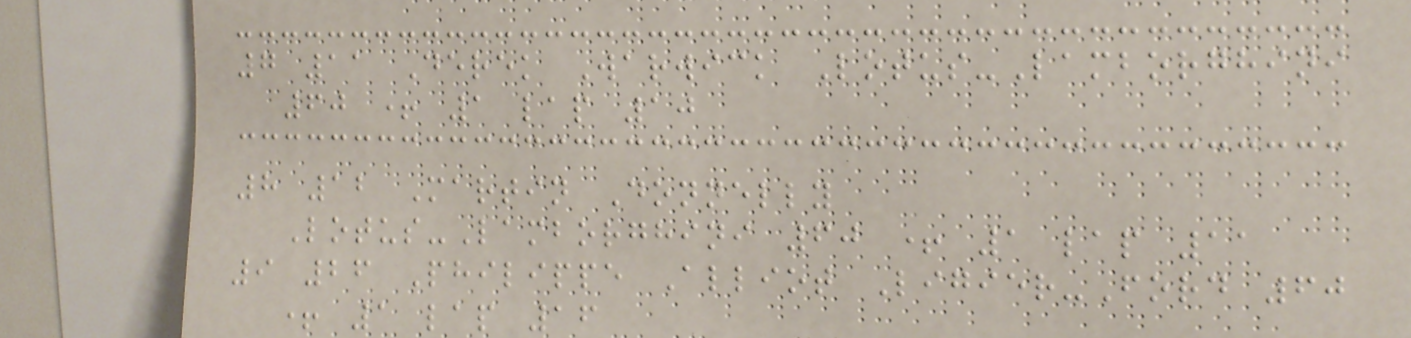7 11 Derek Warwick Lotus-Lamborghini
60 + 1 lap 10
8 12 Martin Donnelly
Lotus-Lamborghini 60 + 1 lap 11
9 26 Philippe Alliot Ligier-Ford 60
+ 1 lap 16
